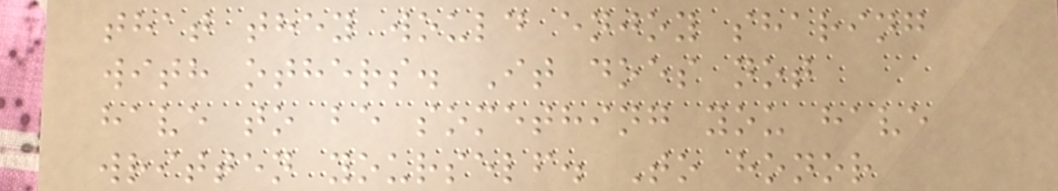that they would enjoy sharing
with others. It does not
have to be something you have
written yourself. To honor
